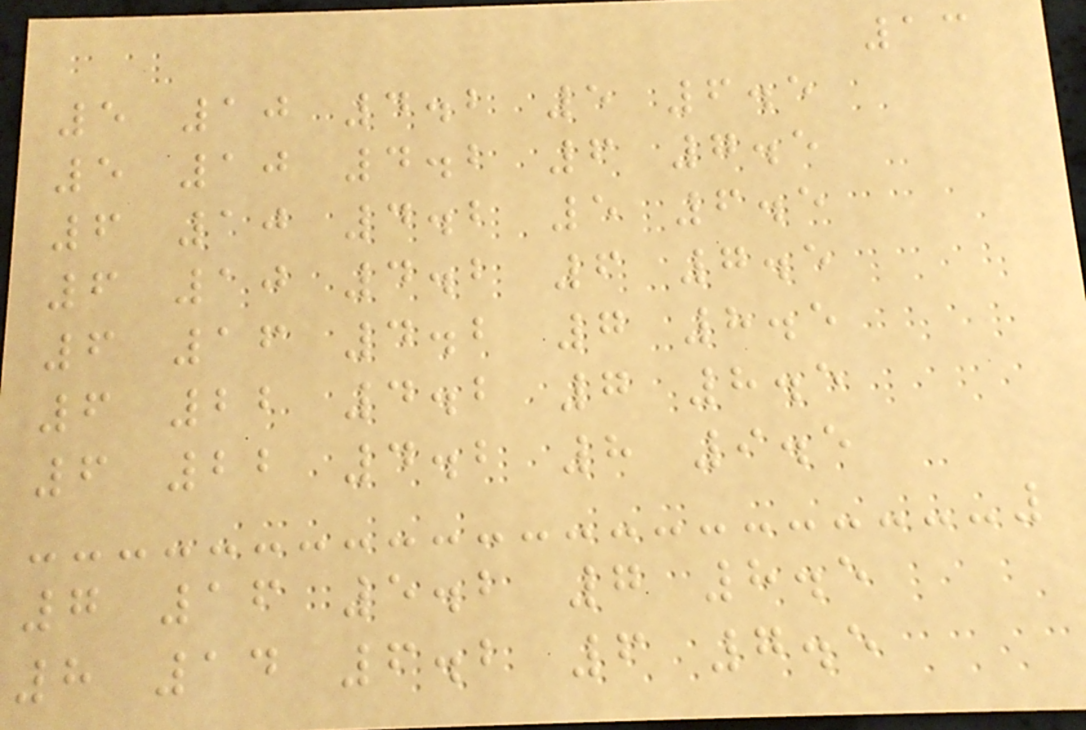13
5 10 4.2 5 6.5
5 10 4.2 6 7.5
6 10 4.2 5 6.5
6 10 4.2 6 7.5
6 16 4.2 7 8.5
6 22 4.2 7 8.5
6 22 4.2 8 9.5
7 16 5.2 7 8.5
8 14 6.2 6 7.5
